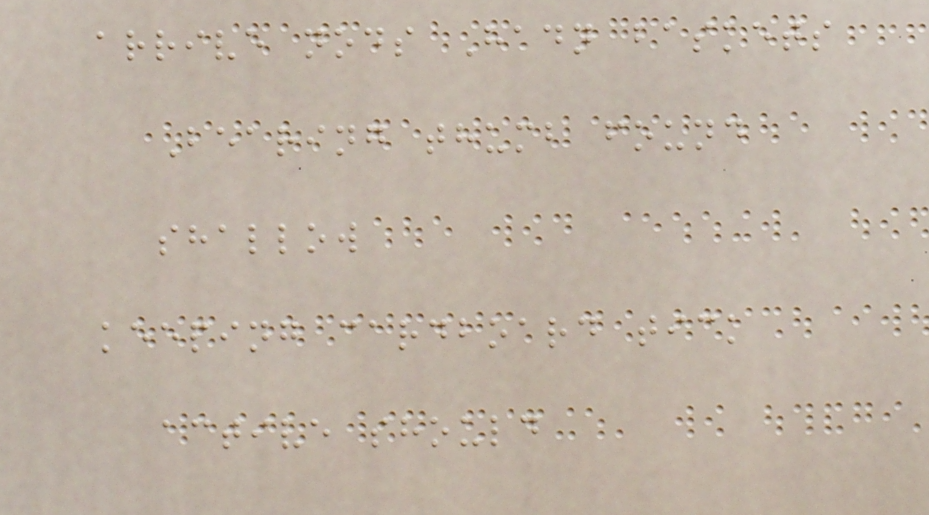arrive nods Hadn baskets
Bearing thumb found
shallow
keeping cardboard tick
active should
